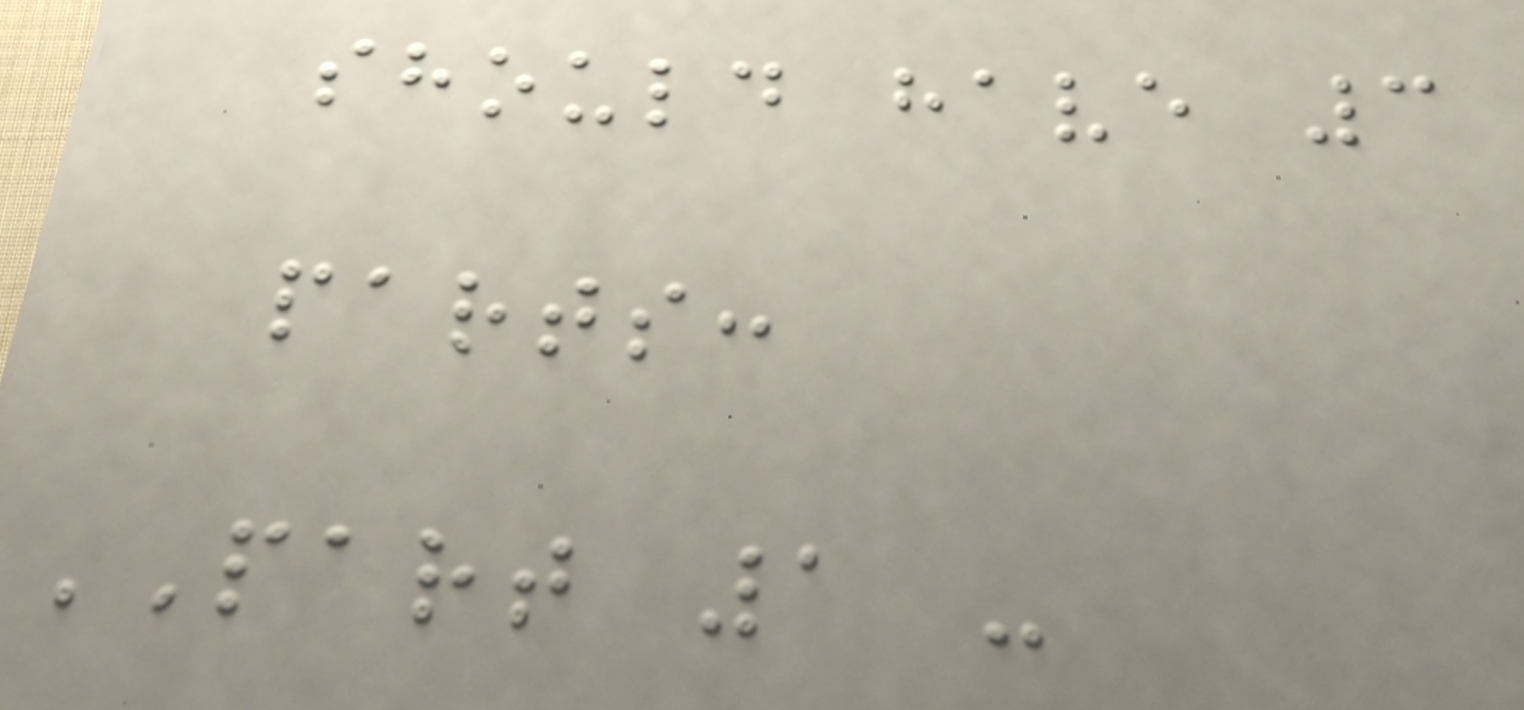should have 3
parts:
PART 1 -
